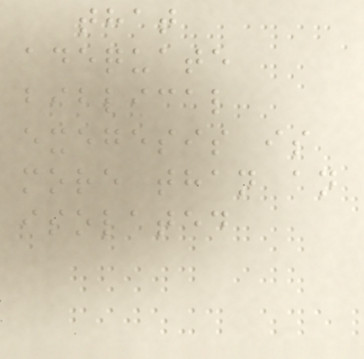that
adequate
biblical
exegesis is
more than an
isolated
